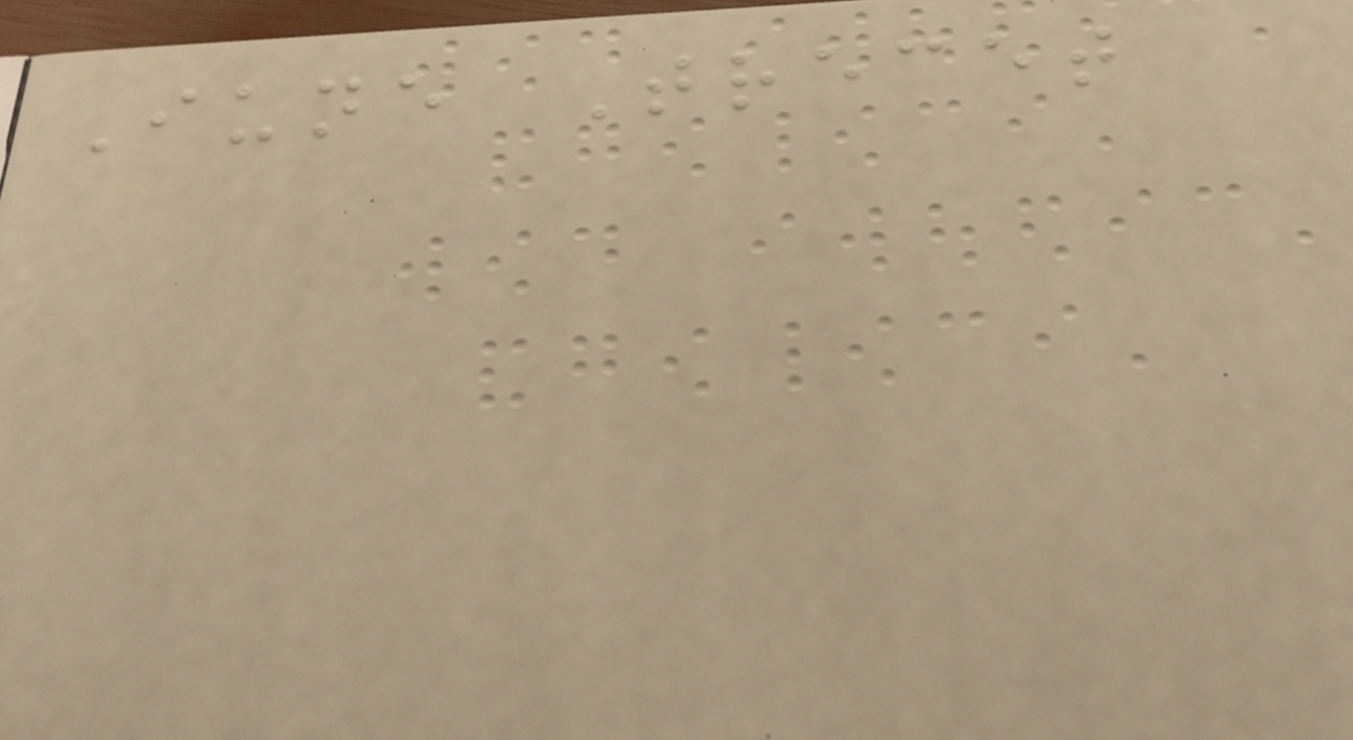Iune Trecet
